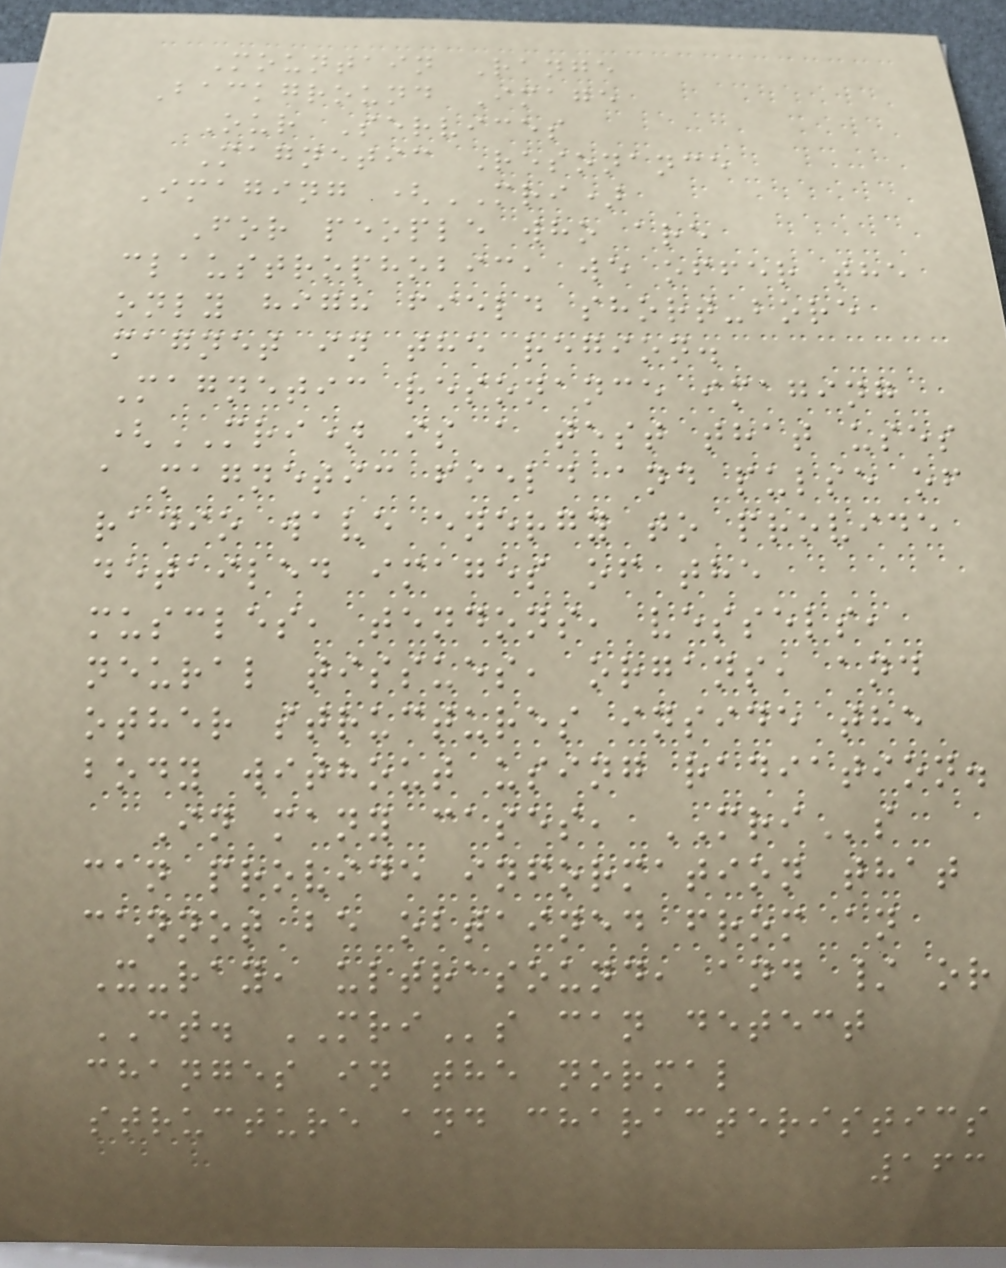Mountain Range
Background Image
Our Services
Magnetic Resonance
Imaging (MRI)
For people who are
claustrophobic, we offer the
only high field short-bore
magnet in the region.
Magnetic resonance imaging
(MRI) is a test that uses
a magnetic field and pulse of
radio wave energy to provide
detailed images of the
muscles, tendons, vessels,
neural tissues, organs, and
other structures inside the
body without using radiation.
In many cases, MRIs
can provide information that
cannot be obtained from an
X-ray, ultrasound, and / or
CT. MRIs can detect
changes in the normal
structure and characteristics
163
